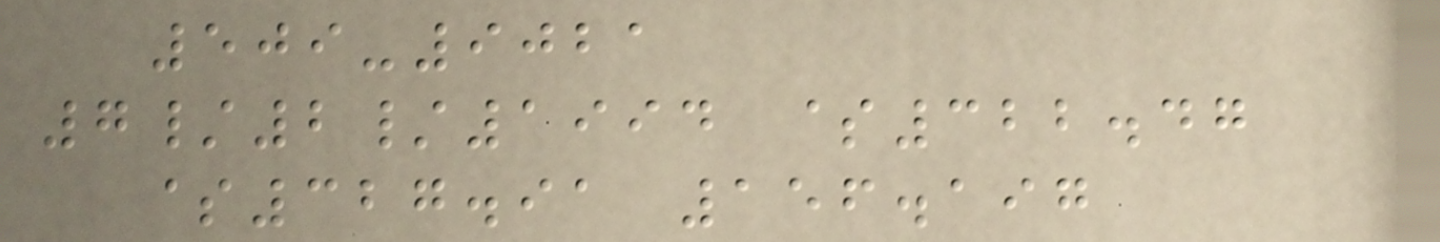509-9021
7/2/1994 $322.47
$327.91 156.197
